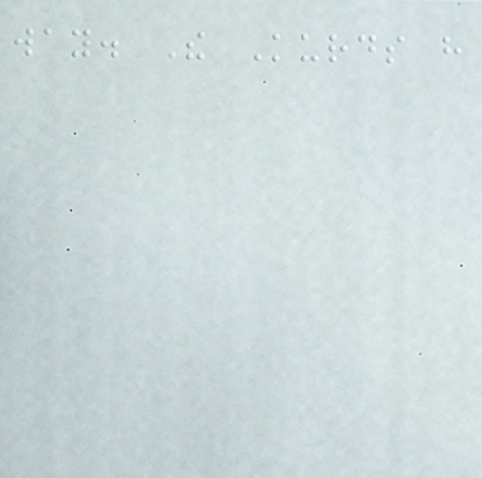way. The Kurds have
